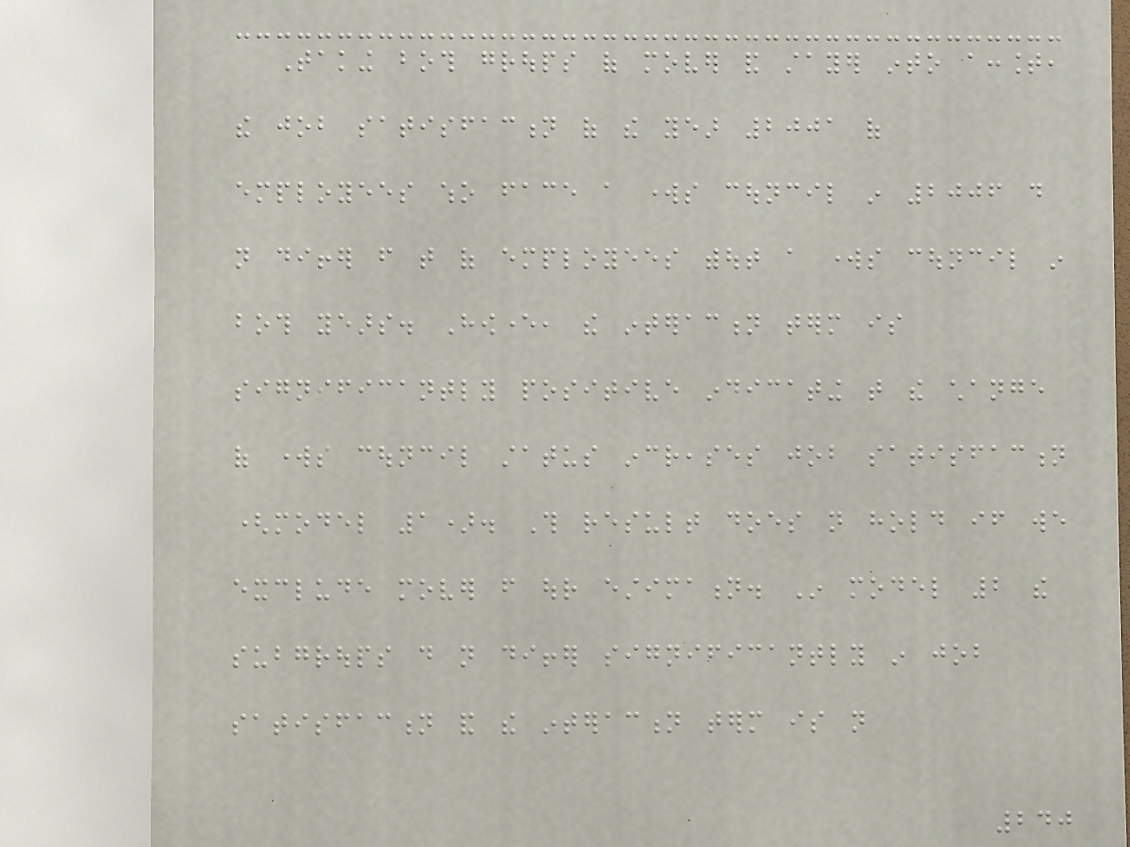Taking both groups of mover and stayer into account,
the job satisfaction of the year 2001 of
employees who face a works council in 2006 do
not differ from that of employees without a works council in
both years. However, the interaction term is
significantly positive indicating that the change
of works council status increases job satisfaction
(model 1). This result does not hold if we
exclude mover from our estimation. In model 2 the
subgroups do not differ significantly in job
satisfaction and the interaction term is not
240
